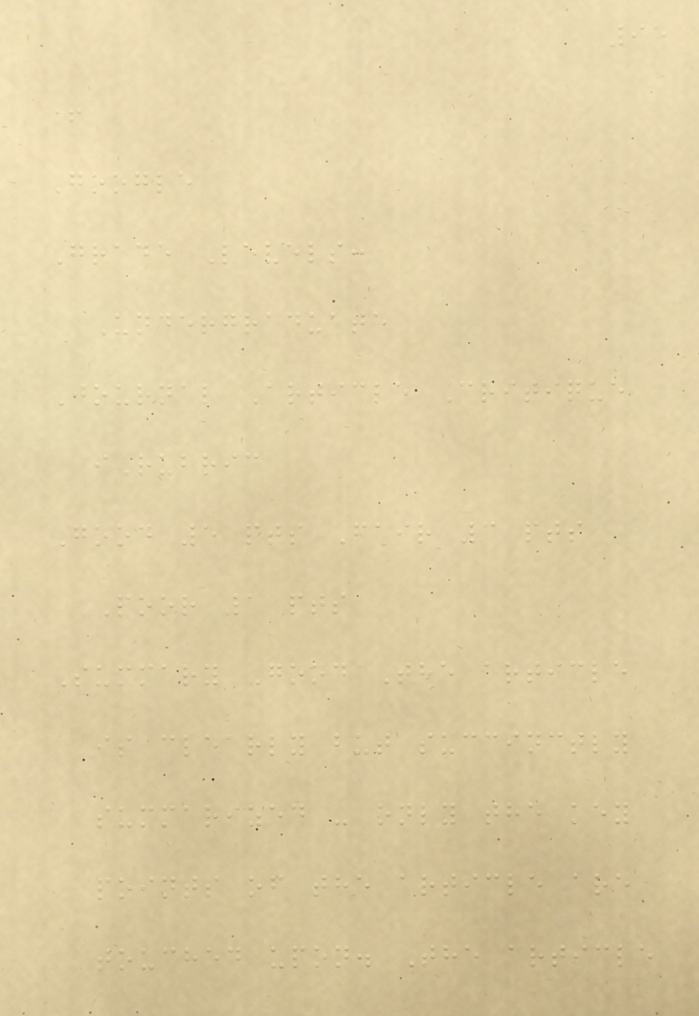95
+
Google
Grade Levels:
Undergraduate
Journal Article Critique
iRubric
Good 5 pts Fair 3 pts
Poor 1 pts
Summary Good The article
is clearly but succinctly
summarized - only the key
points of the article are
touched upon. The article
